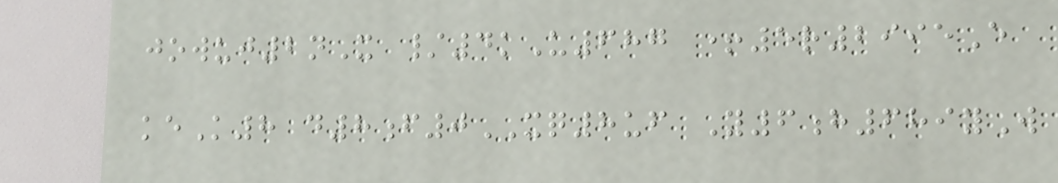jowuj2nX /4kU687 +5r2995E
keK8 d8f0XQ8uf Y6h689yW
